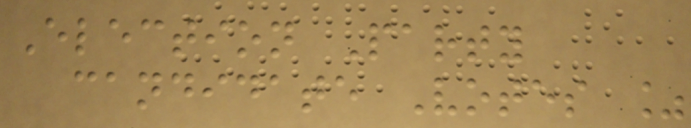Election Party
candidate Votes %
